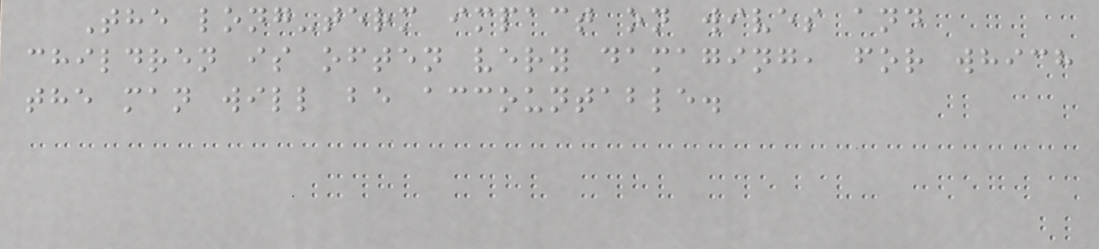The long-term impact on wives and
children is often very damaging, for which
the man will be accountable.
